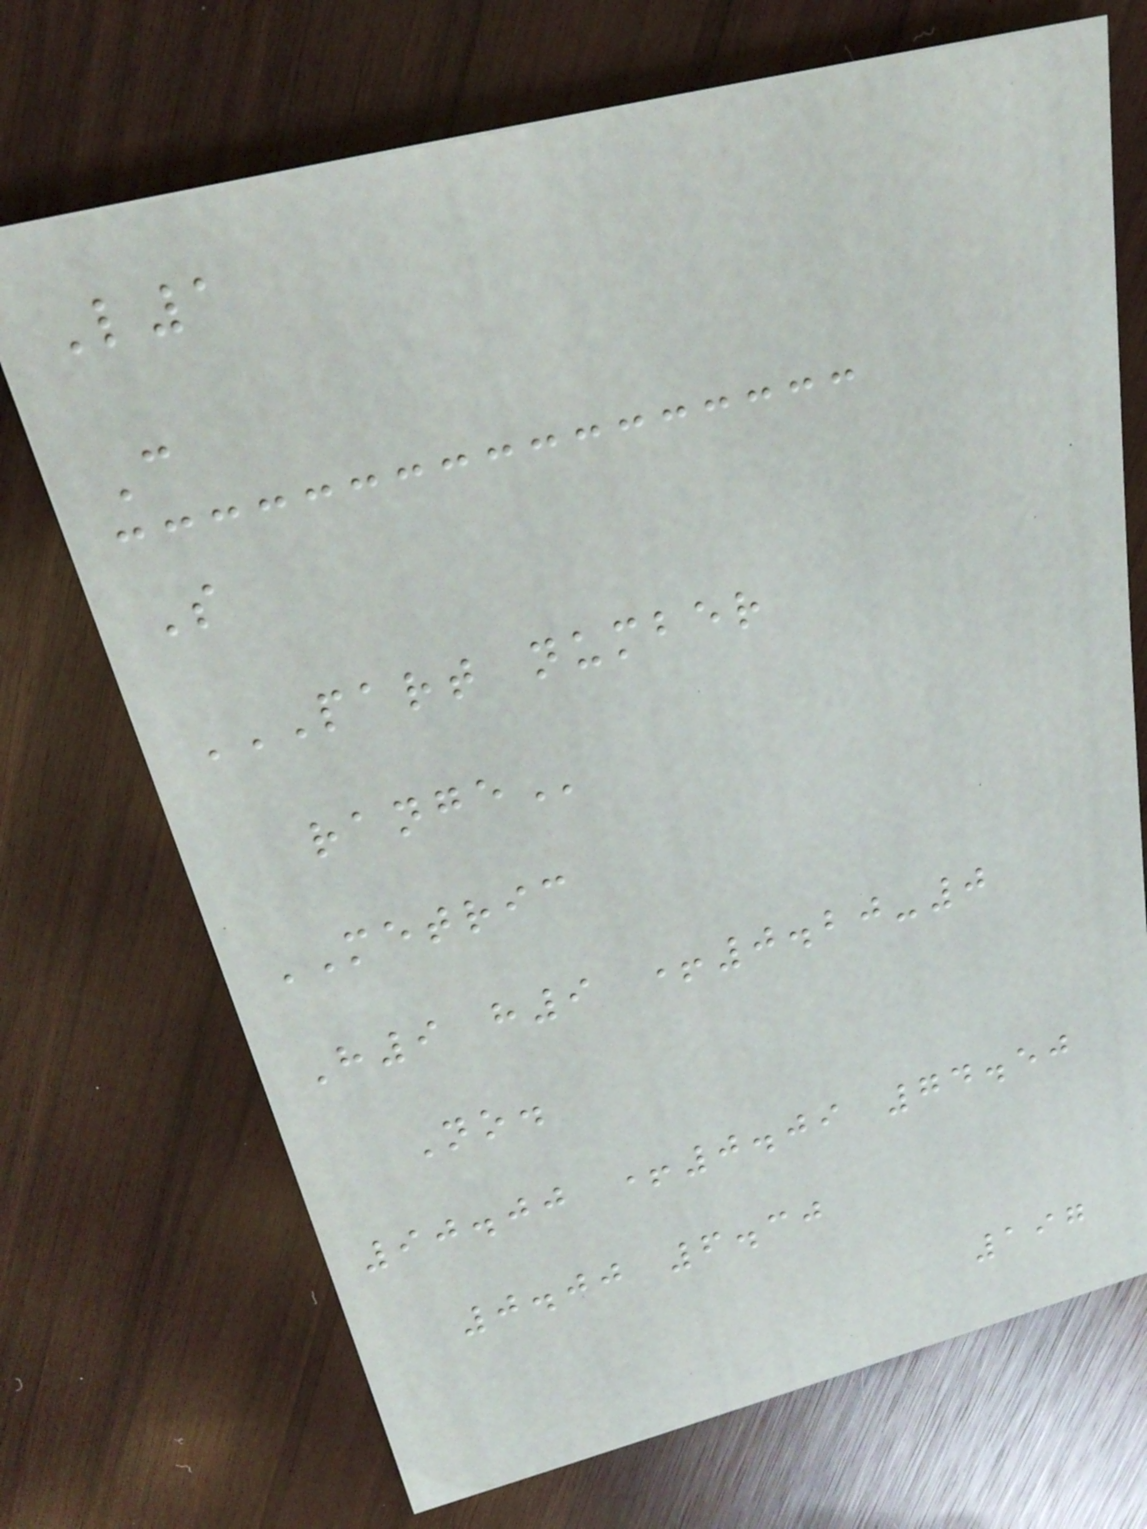L1
C
S
PART NUMBER
RANGE
METRIC
H9 h9 +0.20-0
No.
90.00 +0.09 74.50
0.00 6.30
197
